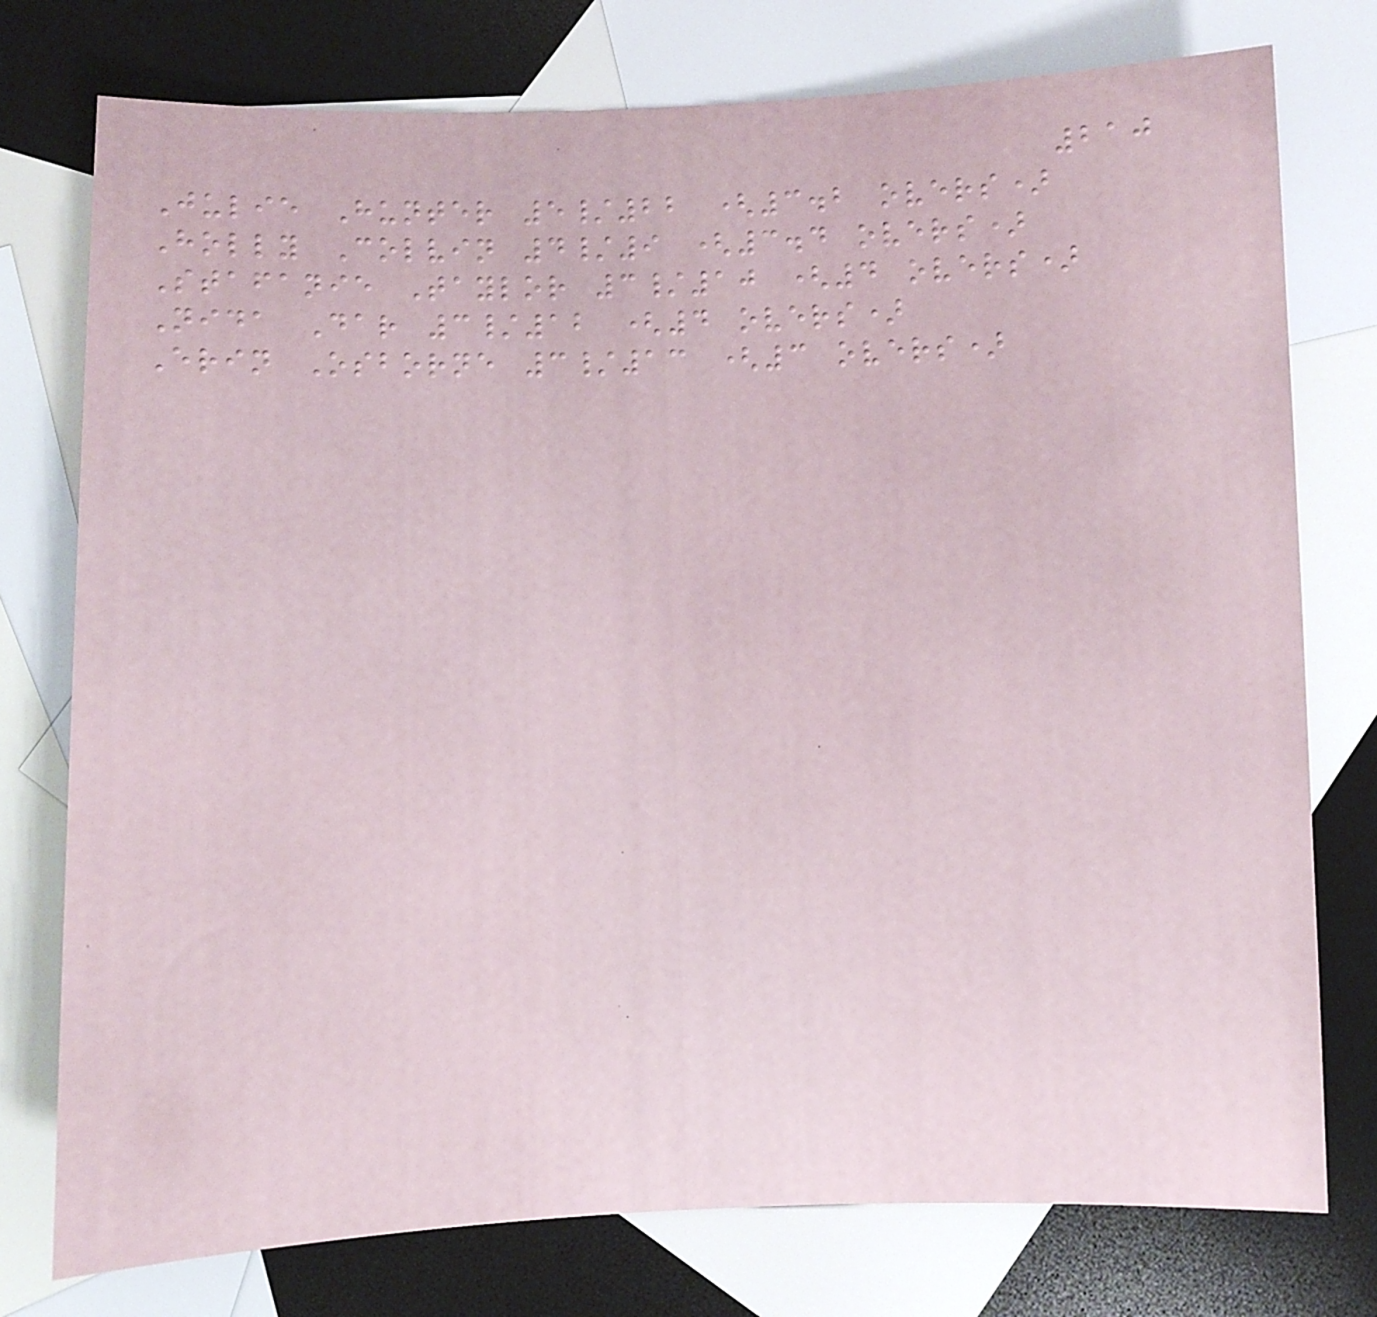210
Julie Hunter 5/22 (3.2 overs)
Holly Colvin 4/9 (3.4 overs)
Stafanie Taylor 3/10 (4 overs)
Nida Dar 3/12 (4 overs)
Erin Osborne 3/13 (3 overs)
